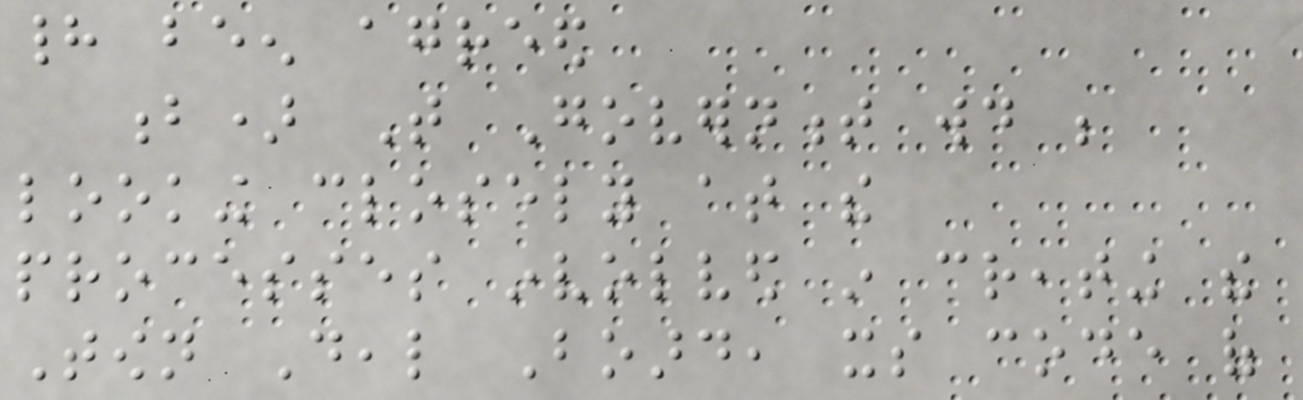had been agreed
b) That Government would be
looking closely at the
processes involved in creating the
Town Deal Board, its code of
